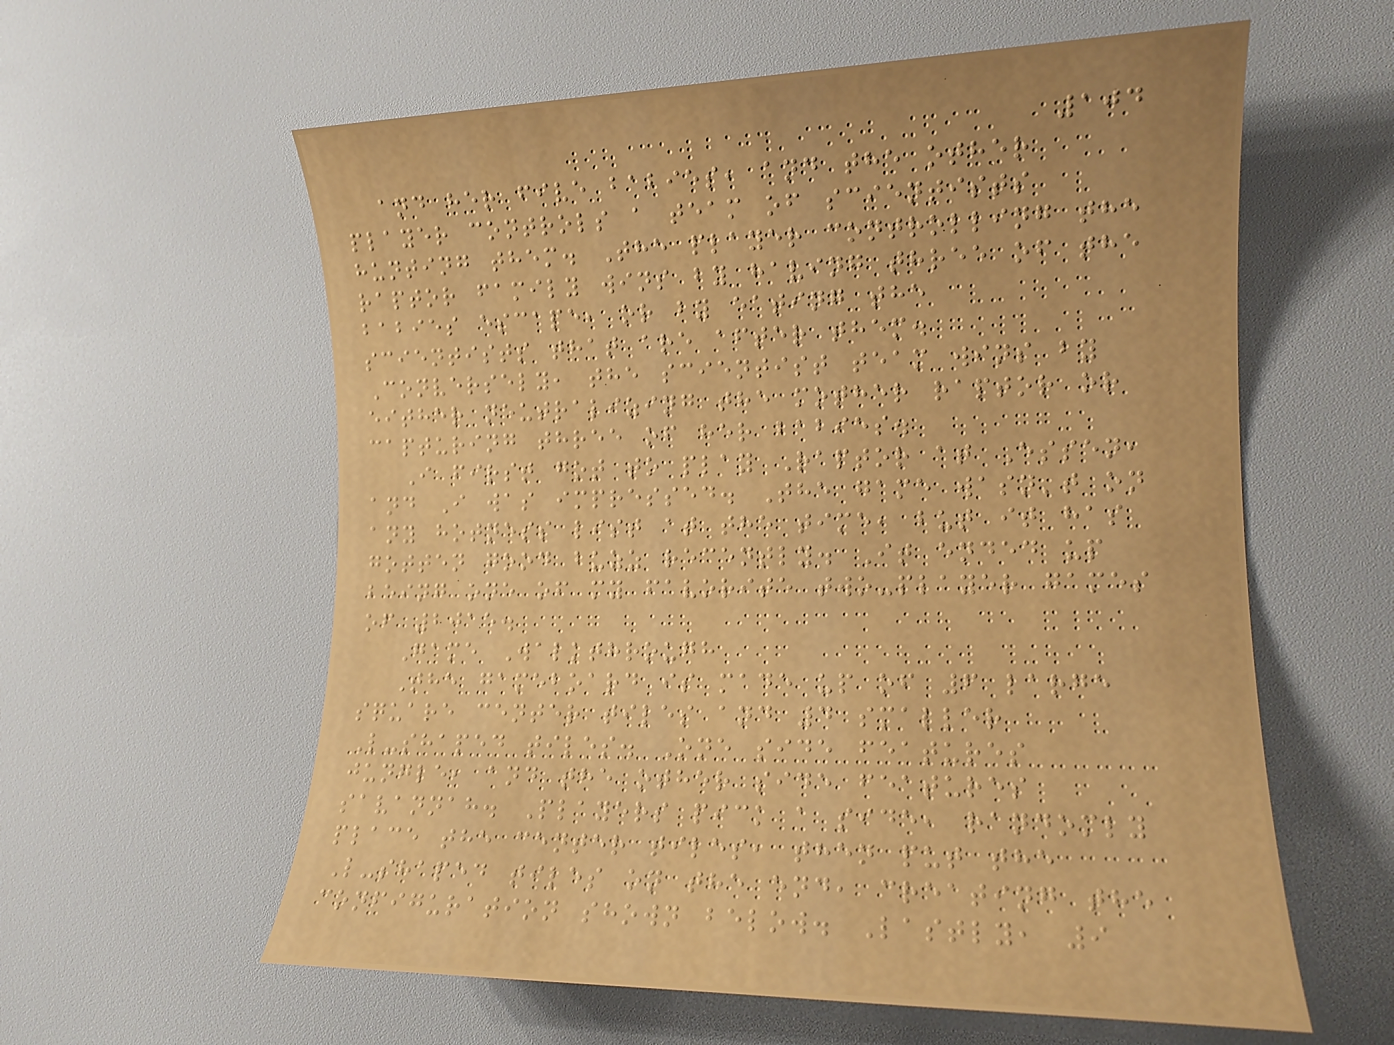104
and her five babies, and the other
player controls a team of scientists
hunting them. The player controlling the
raptor family wins by having three of the
babies escape, or by eating the
scientists that are after them.
Conversely, the scientist team wins by
either neutralizing the mother raptor or
capturing three of her babies.
I first got to play Raptor at Essen,
and I was impressed. The game wasn't on
any hotness list at the time, but it has
gotten good buzz recently. It ended up
being one of my favorite two-player games
of 2015.
Game Walkthrough
The gameboard is made up of 6 large
square center tiles and 4 smaller
L-shaped tiles. One side features
jungle, and the other side features
savannah. Players pick a side, randomly
place the center tiles, then put the
L-shaped tiles on the end, creating the
configuration shown below. Lastly, 9
